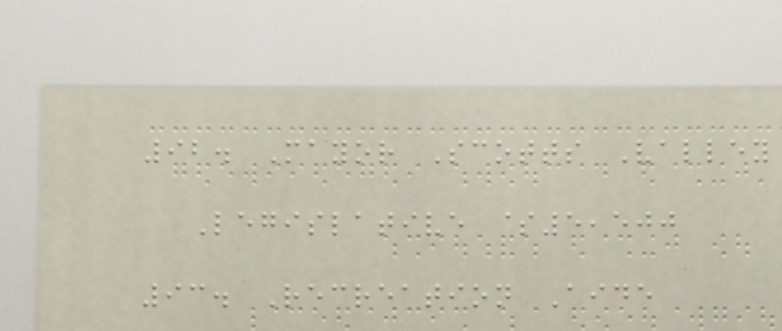92. Mayor Scotts Valley
Legislative $5,500
93. Recreation Aide
